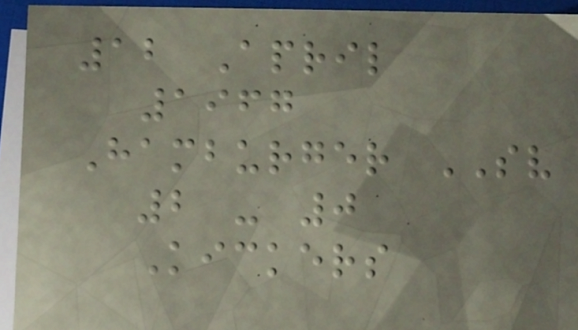12 April
1967
Hamburger SV
2 - 0
Kickers
